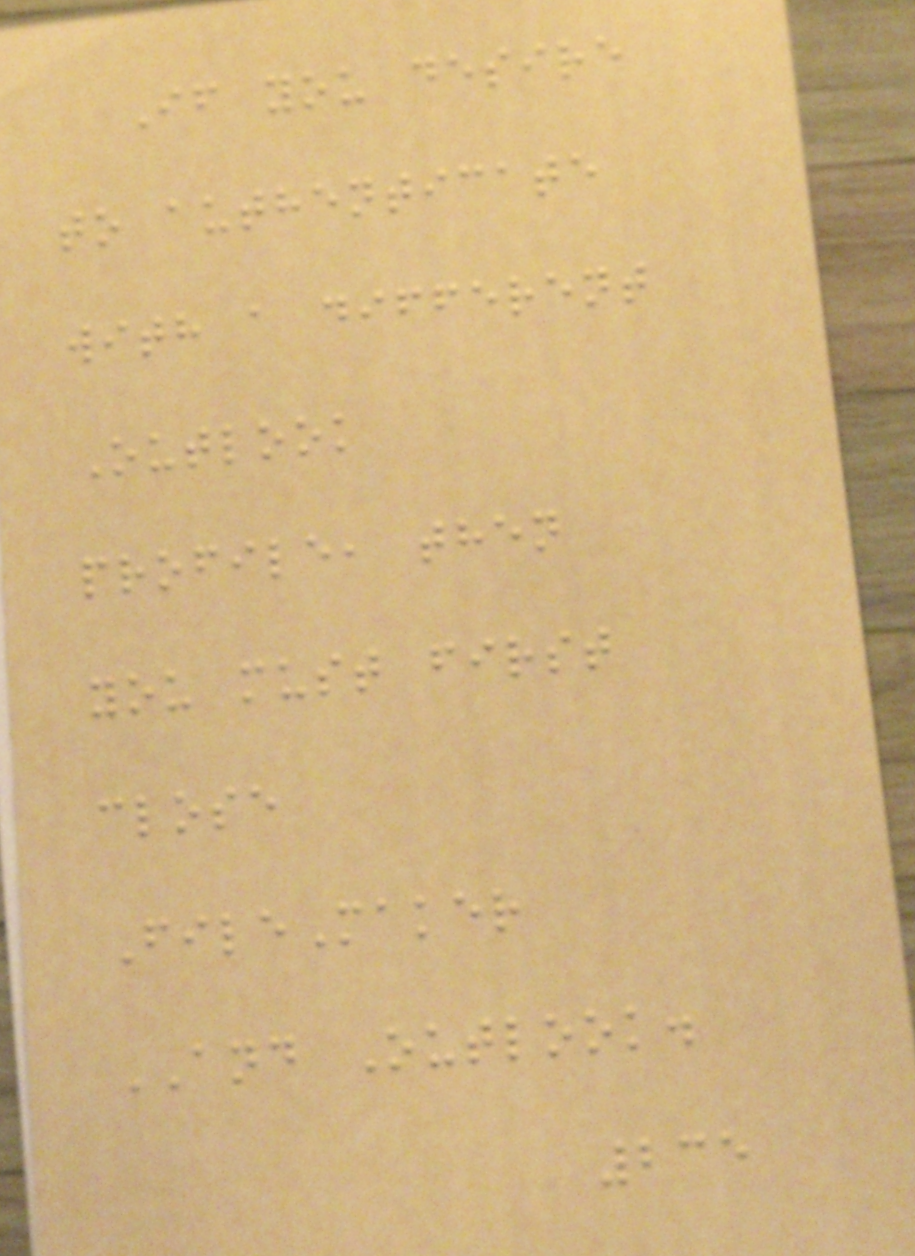If you desire
to authenticate
with a different
Outlook
profile, then
you must first
close
FileMaker
AND Outlook.
235
